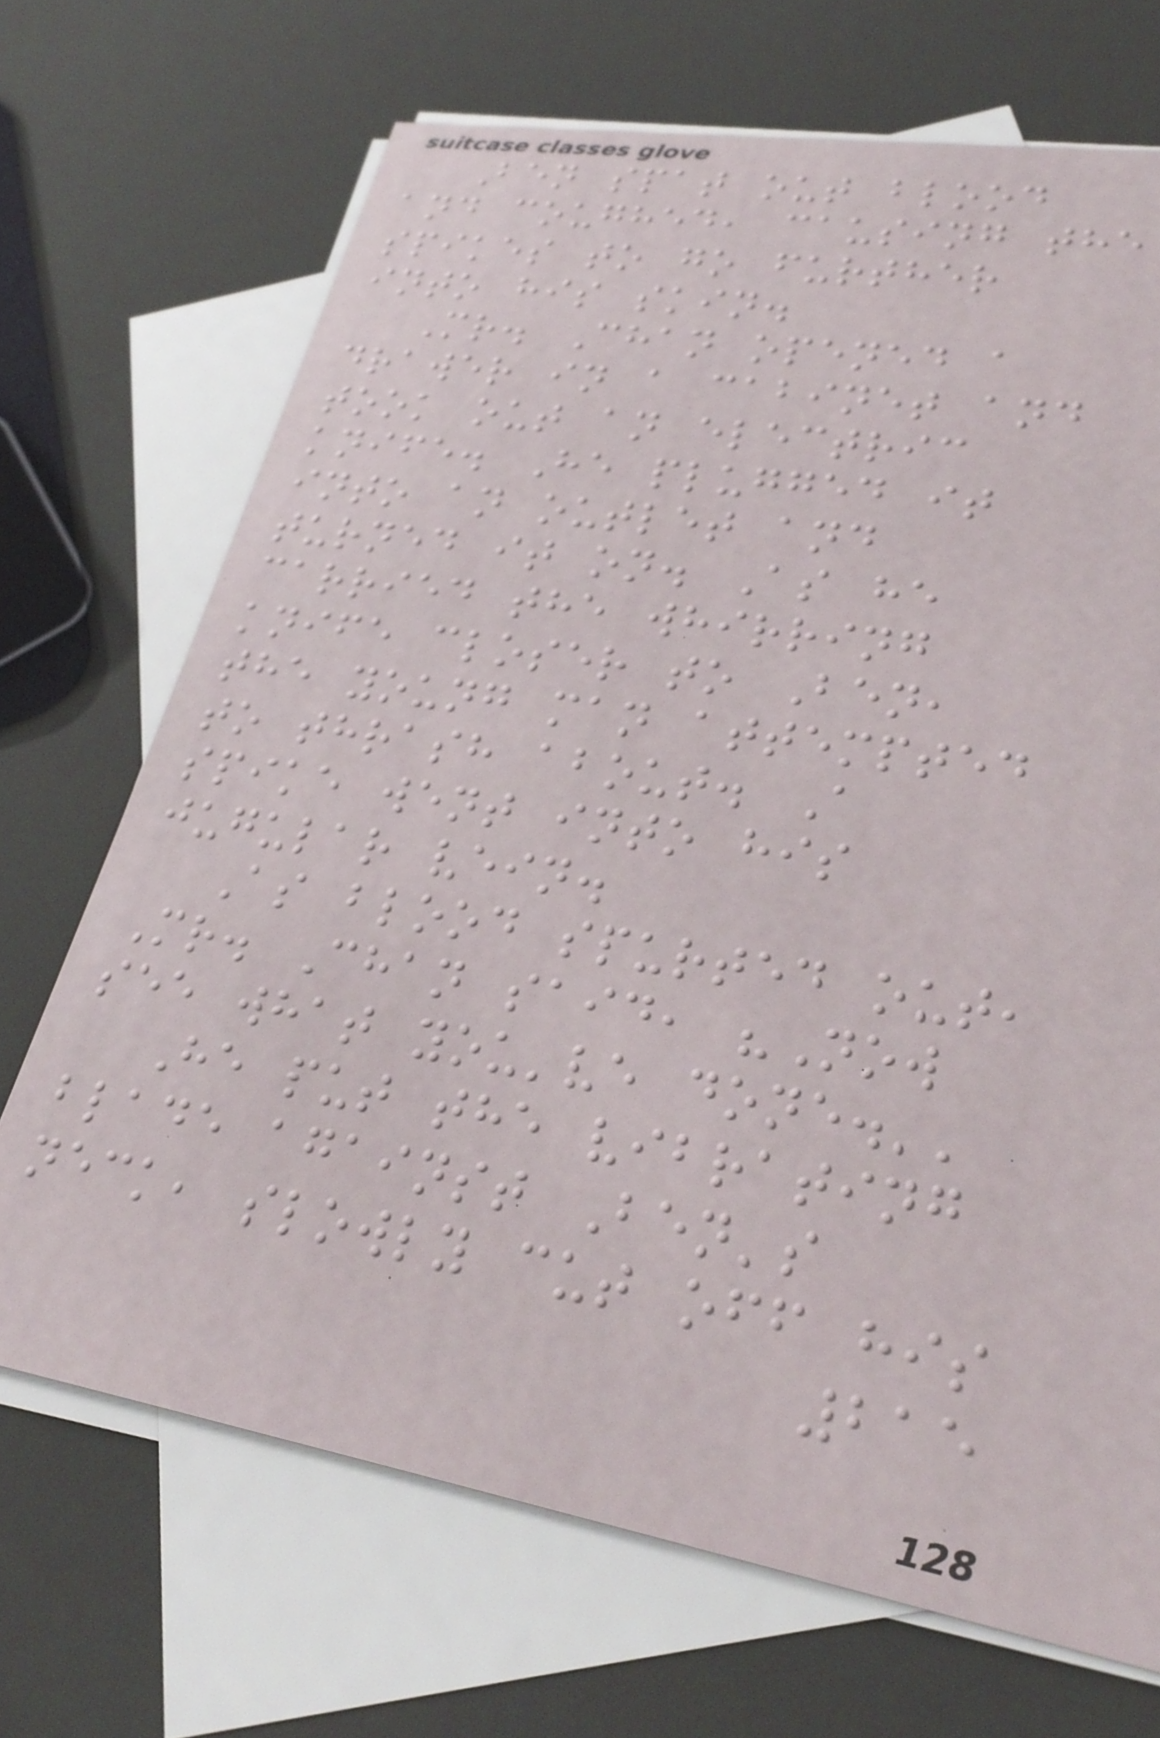Ben spat out blood
and coughed, causing the
spikes to go further
into his skin.
Mr. Chan opened a
drawer in a cabinet and
took out an electric
knife. He plugged it
into an outlet and
turned it on. As he
carried the whirring
knife closer to Ben,
the young man attempted
to thrash about. A
spike went into his
jugular vein.
As blood spurted out,
Mr. Chan said, "Now
see what you've done.''
He put the vibrating
blade against Ben's
neck, slowly cut off his
215
